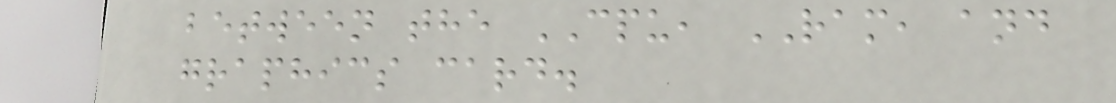between the CPU, RAM, and
graphics card.
